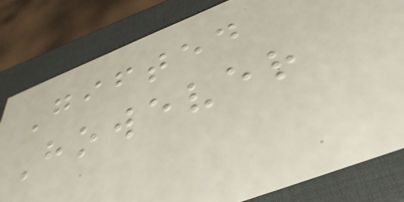Gifted
However
